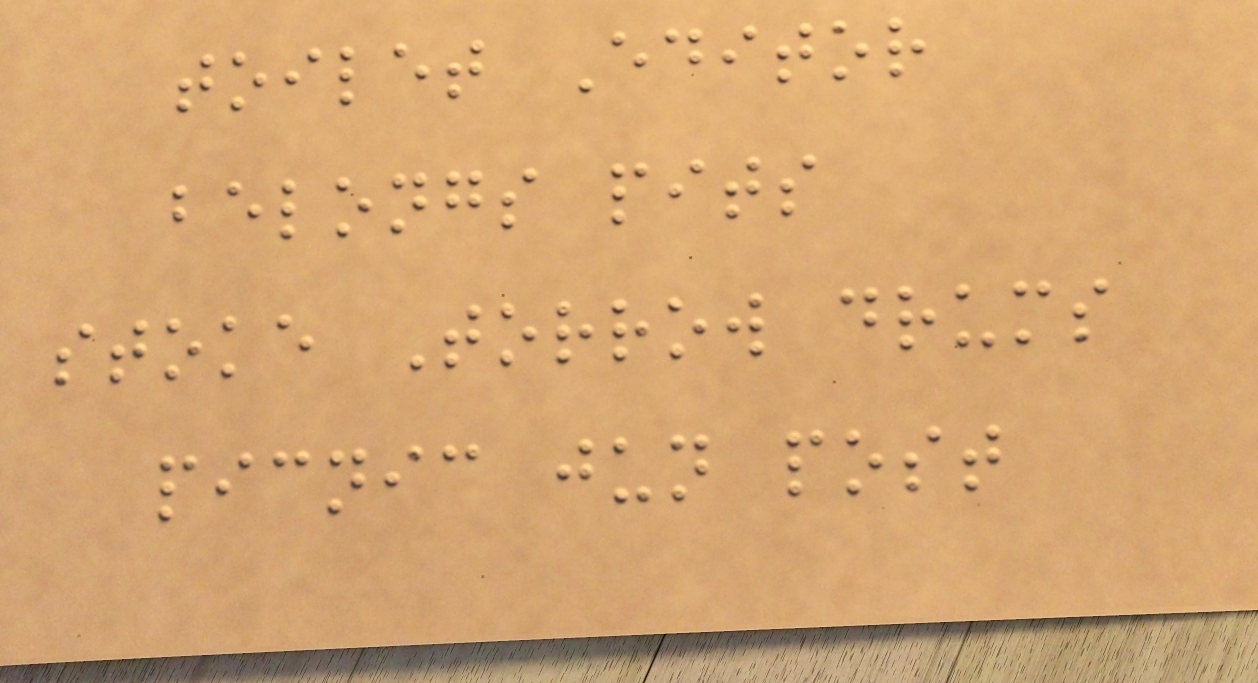toilet Editor
belongs pits
stoke Torrow drums
picnic jun post
